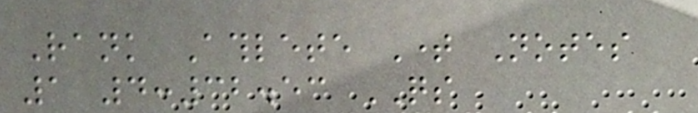Rank Athlete Time Notes
1 4:32.53 QS
